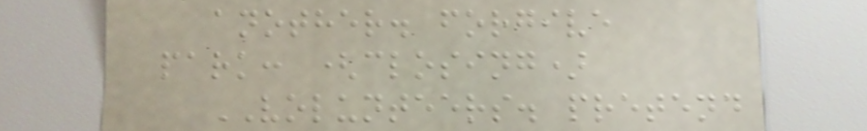another. forgive
park: (closing)
VOLUNTEERS. pretend
